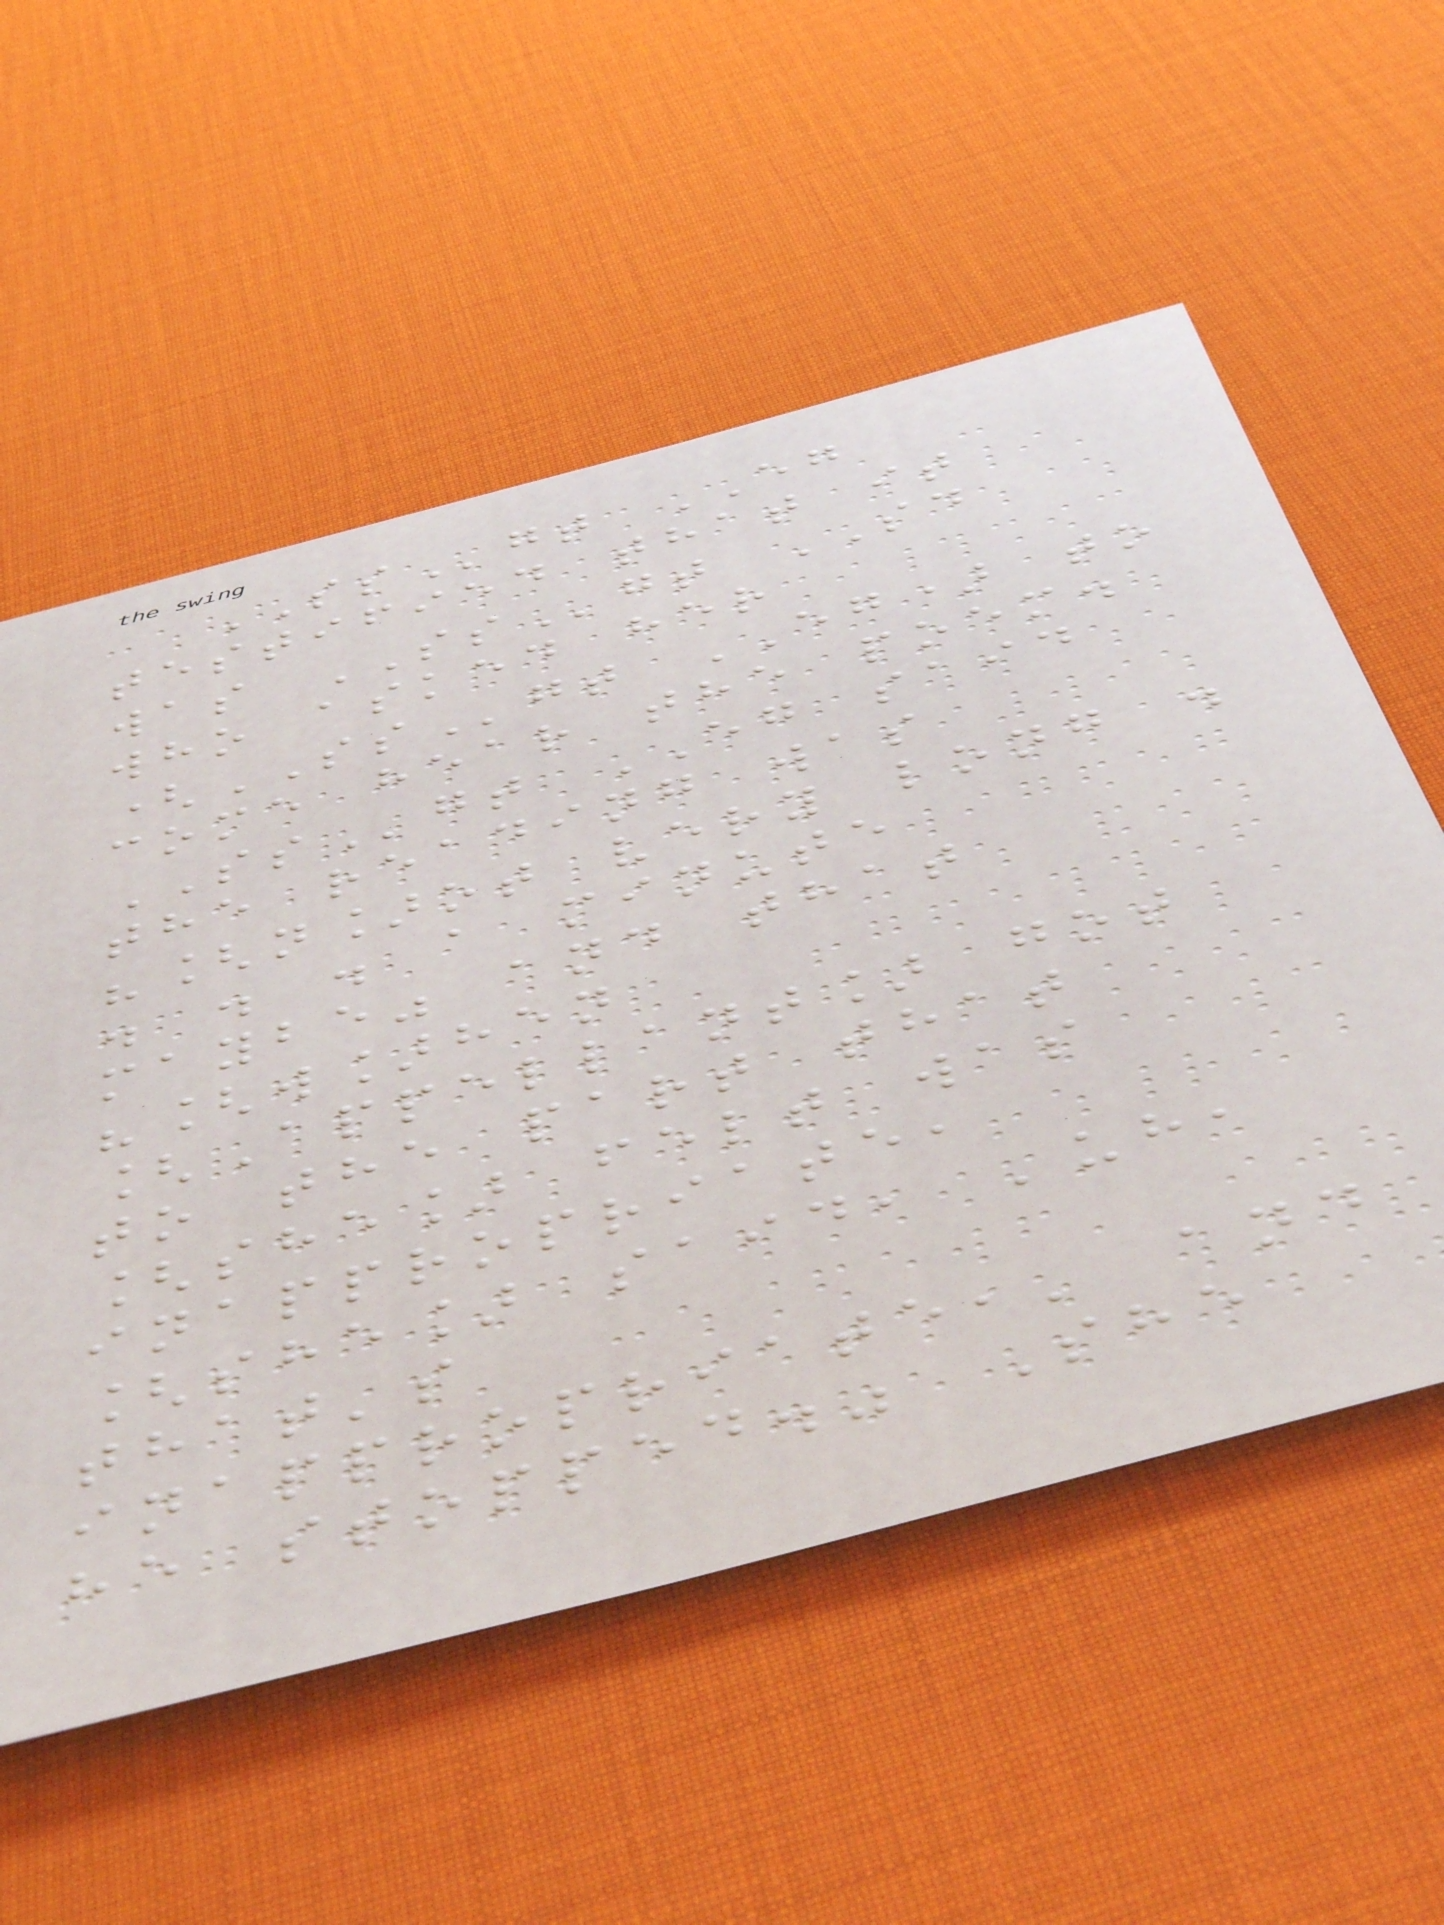SSgt EG
testified that it
was SSgt SD
who asked her
(SSgt EG) to
come hear the poem.
SSgt EG said
the reading was
"[n]ot very long .
. . . a minute
maybe" and that
"[w]hen
[Appellant] got
to the part that
[she] felt was
inappropriate,
[she] said, 'uh,
that's
inappropriate,' and
he stopped." She
